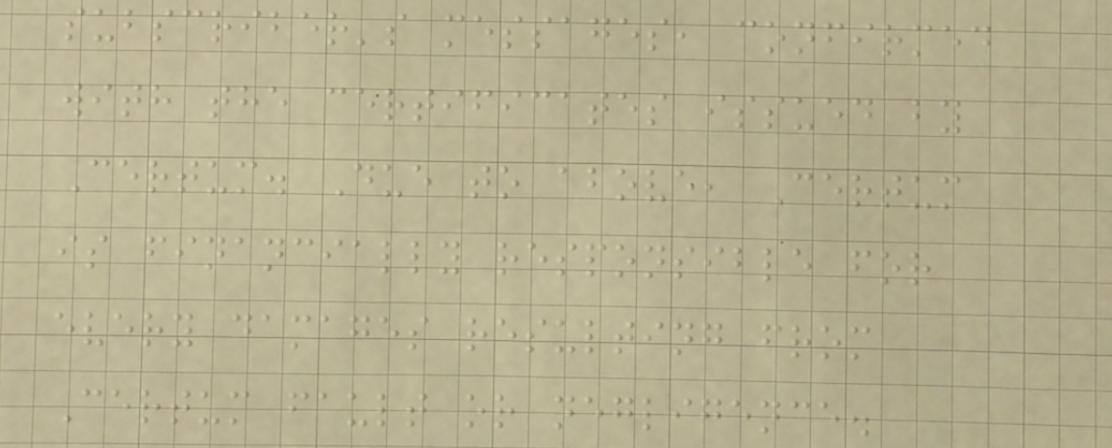subscriber's messages, confirmed
with the certificates issued by
Certum. Due to above, Certum
is financially responsible for
every damages resulting from
Certum fault or negligence.
